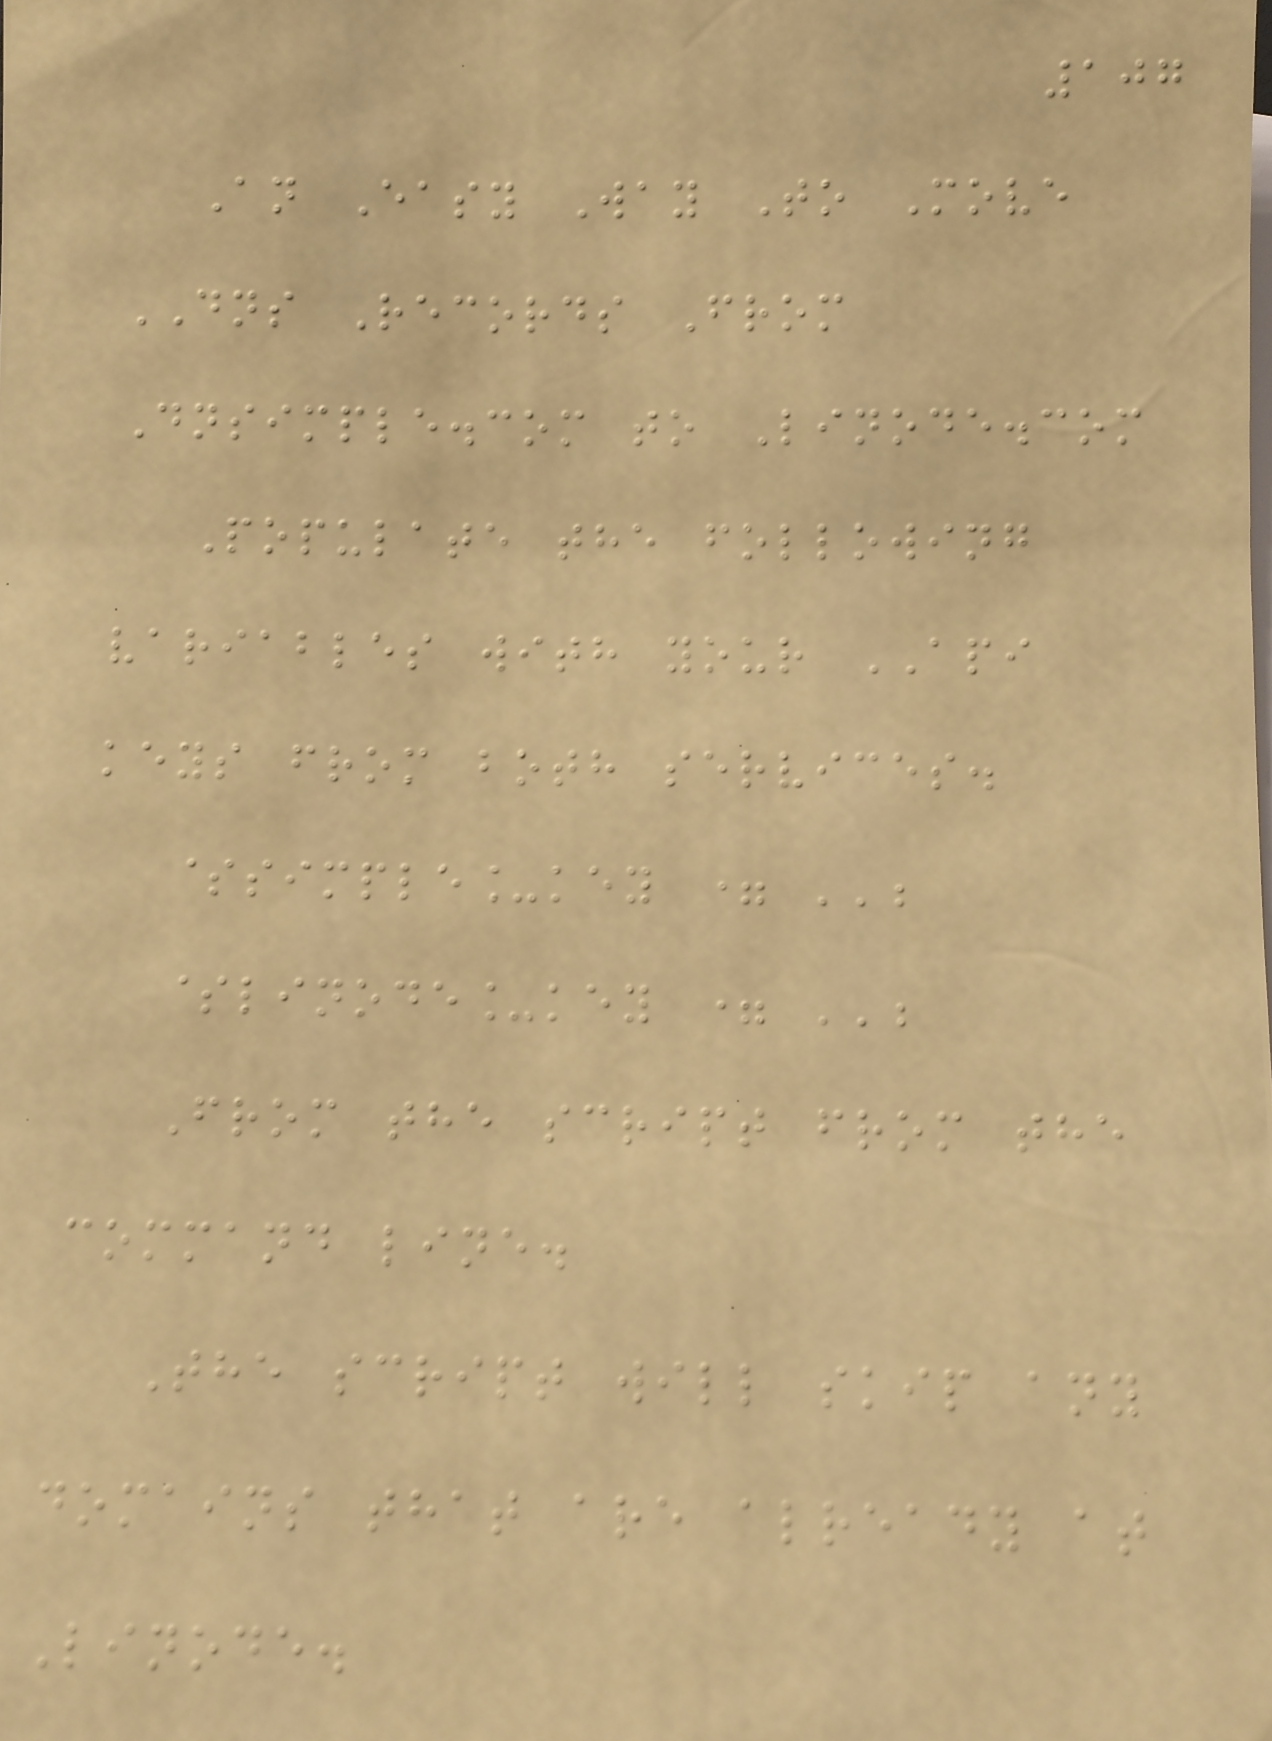107
An Easy Way To Move
DNS Records From
Dnsimple.com to Linode.com
Populate the following
variables with your API
keys from both services.
$simple_key = '';
$linode_key = '';
From the script from the
command line.
The script will skip any
domains that are already at
Linode.
